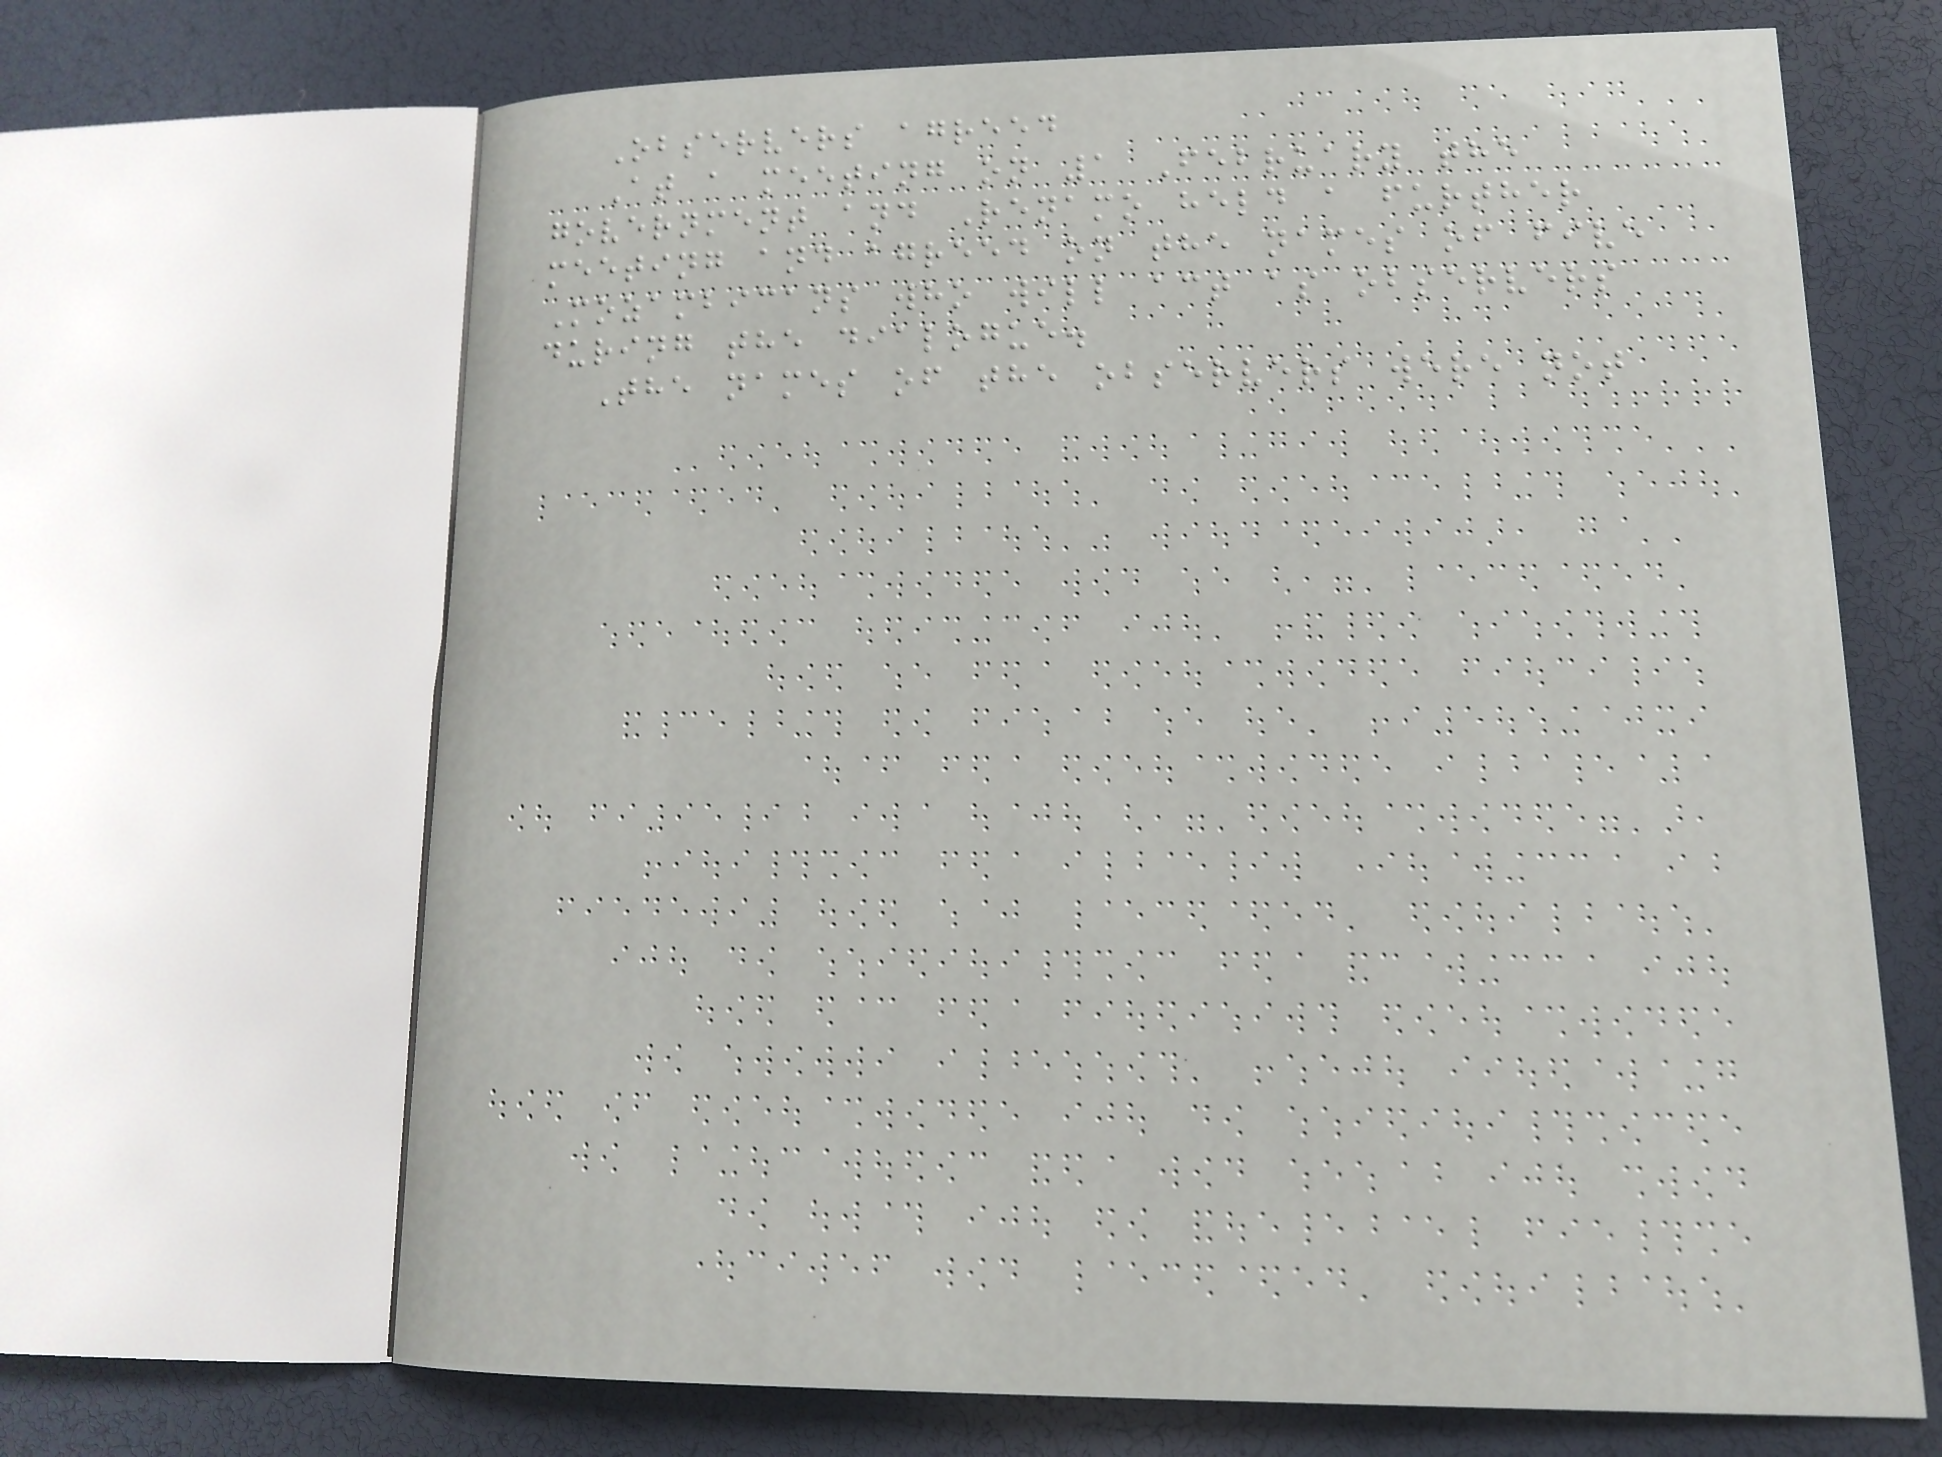Observers agreed
At a meeting on 1 February the
government and Renamo held a further
meeting and agreed on the names of five
Mozambicans who will act as observers
during the dialogue.
The names of the observers were not
